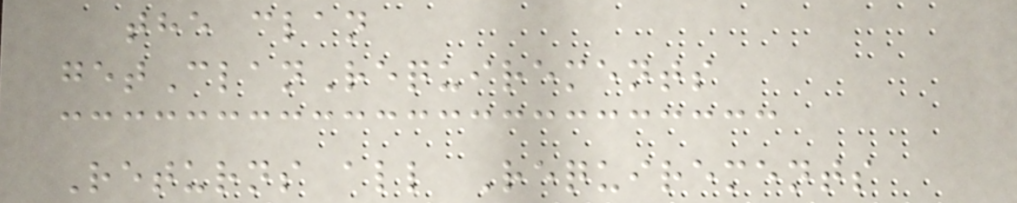the clan
getClanRequirements
Returns all Requirements
